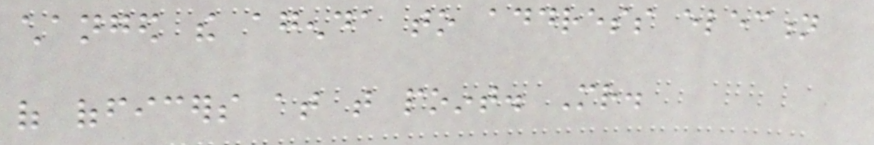changed the agenda to address election
of officers at that point. Mr.
